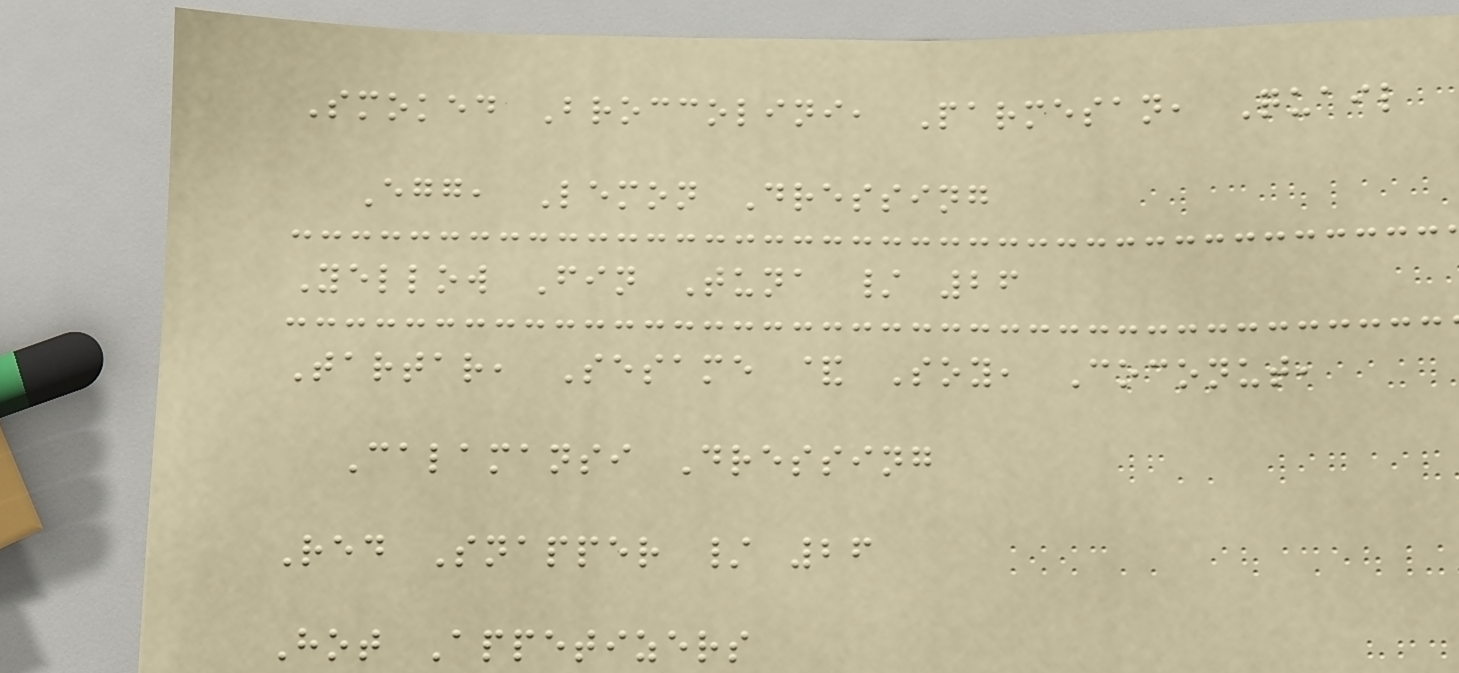Smoked Broccolini, Parmesan, Quail
Egg, Lemon Dressing
Yellow Fin Tuna / 26
Tartar, Sesame & Soy, Coconut,
Calamansi Dressing
Red Snapper / 26
Hot Appetizers
